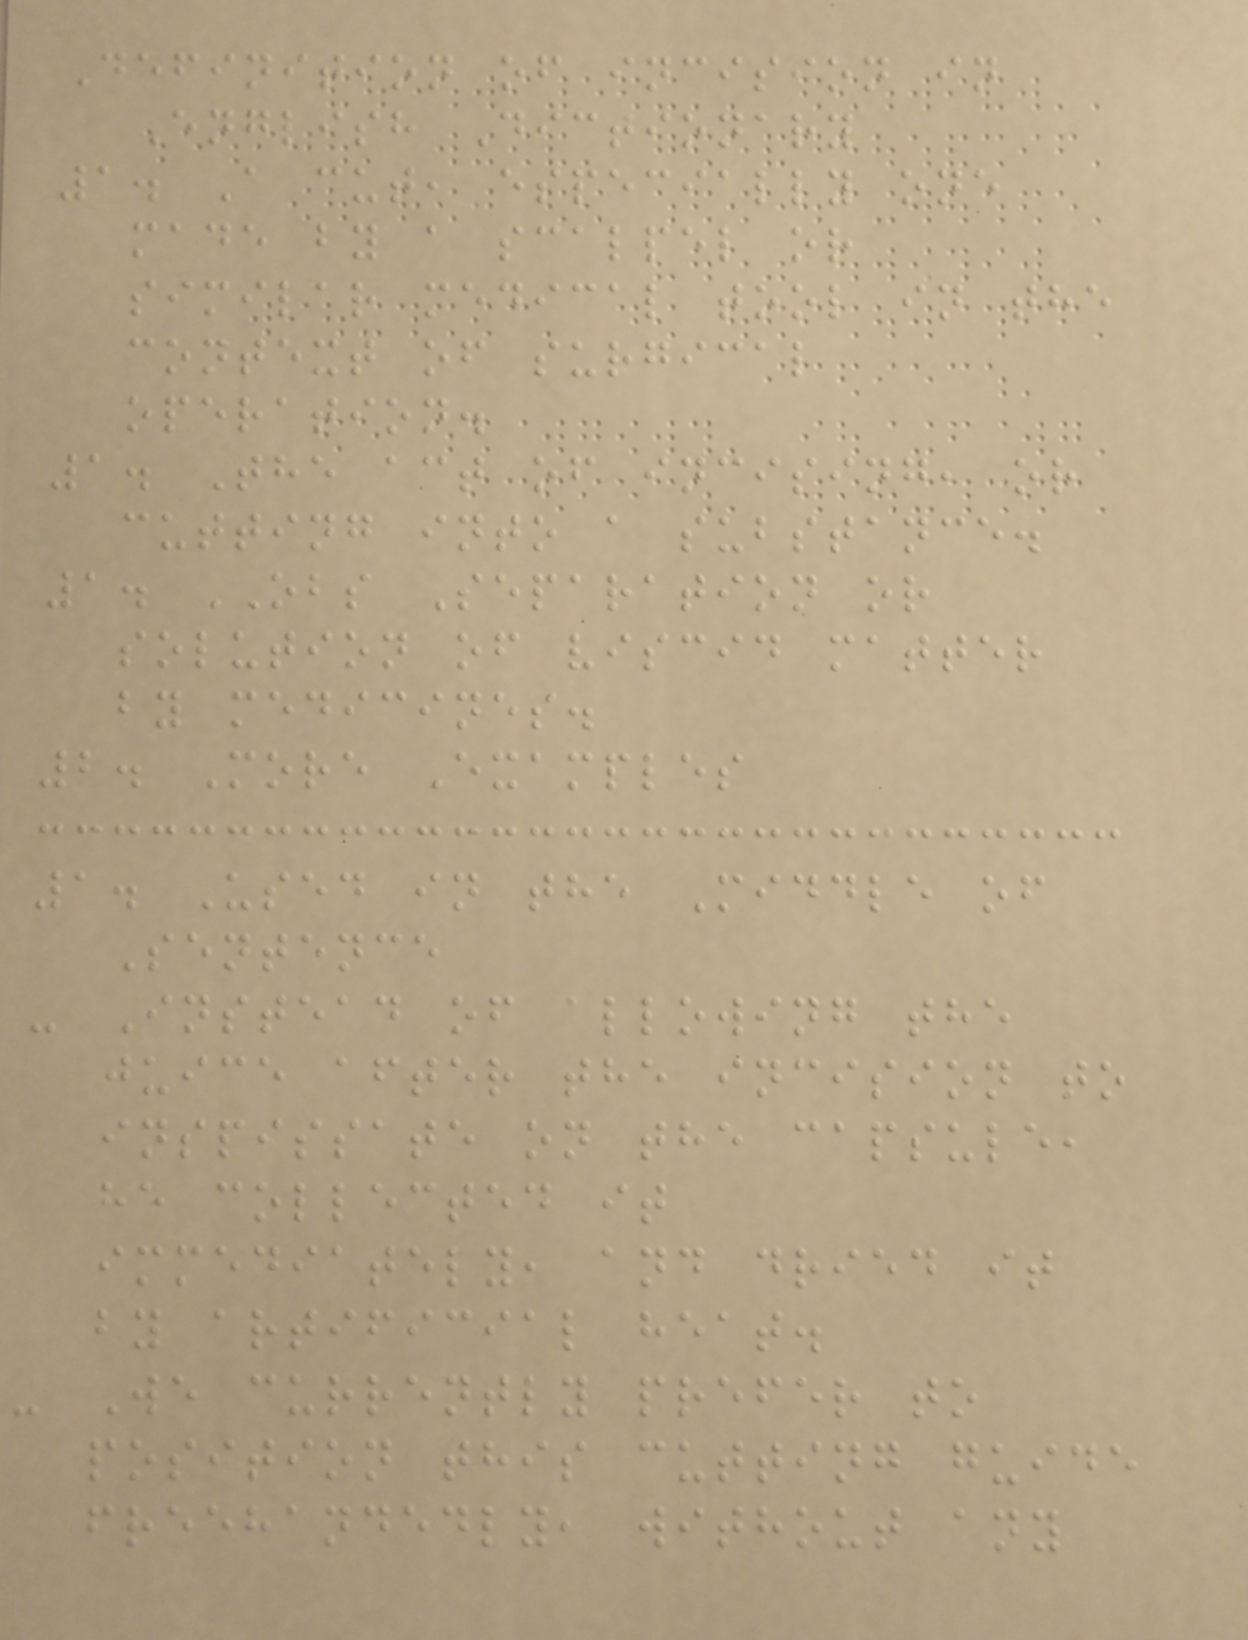Definition of incision in
English Dictionary
1. A cut, especially one
made by a scalpel or
similar medical tool in the
context of surgical
operation.
1. The act of incising, or
cutting into a substance.
1. OBS Separation or
solution of viscid matter
by medicines.
2. More Examples
1. Used in the Middle of
Sentence
- Instead of allowing the
juice after the incision to
inspissate on the capsule,
he collected it
immediately, and dried it
by artificial heat.
- We currently prefer to
position this cutting guide
freehandedly, without any
